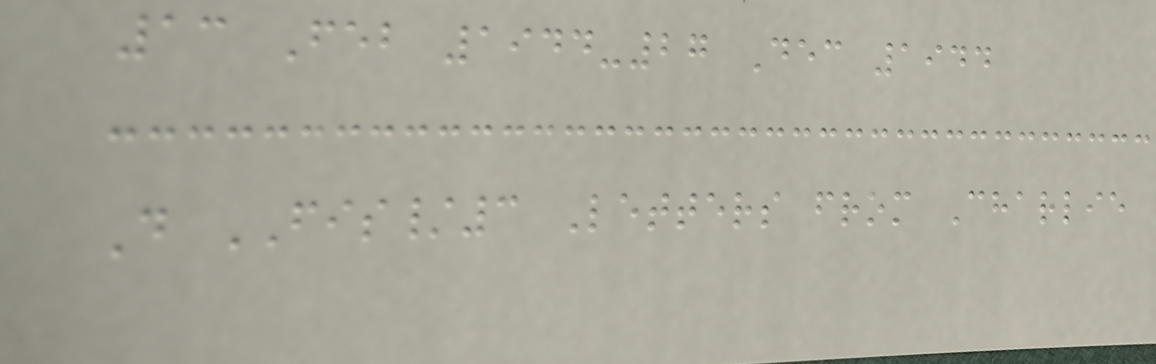13 Feb 1944-27 Dec 1944
D FIS/3 Letters from Charlie
